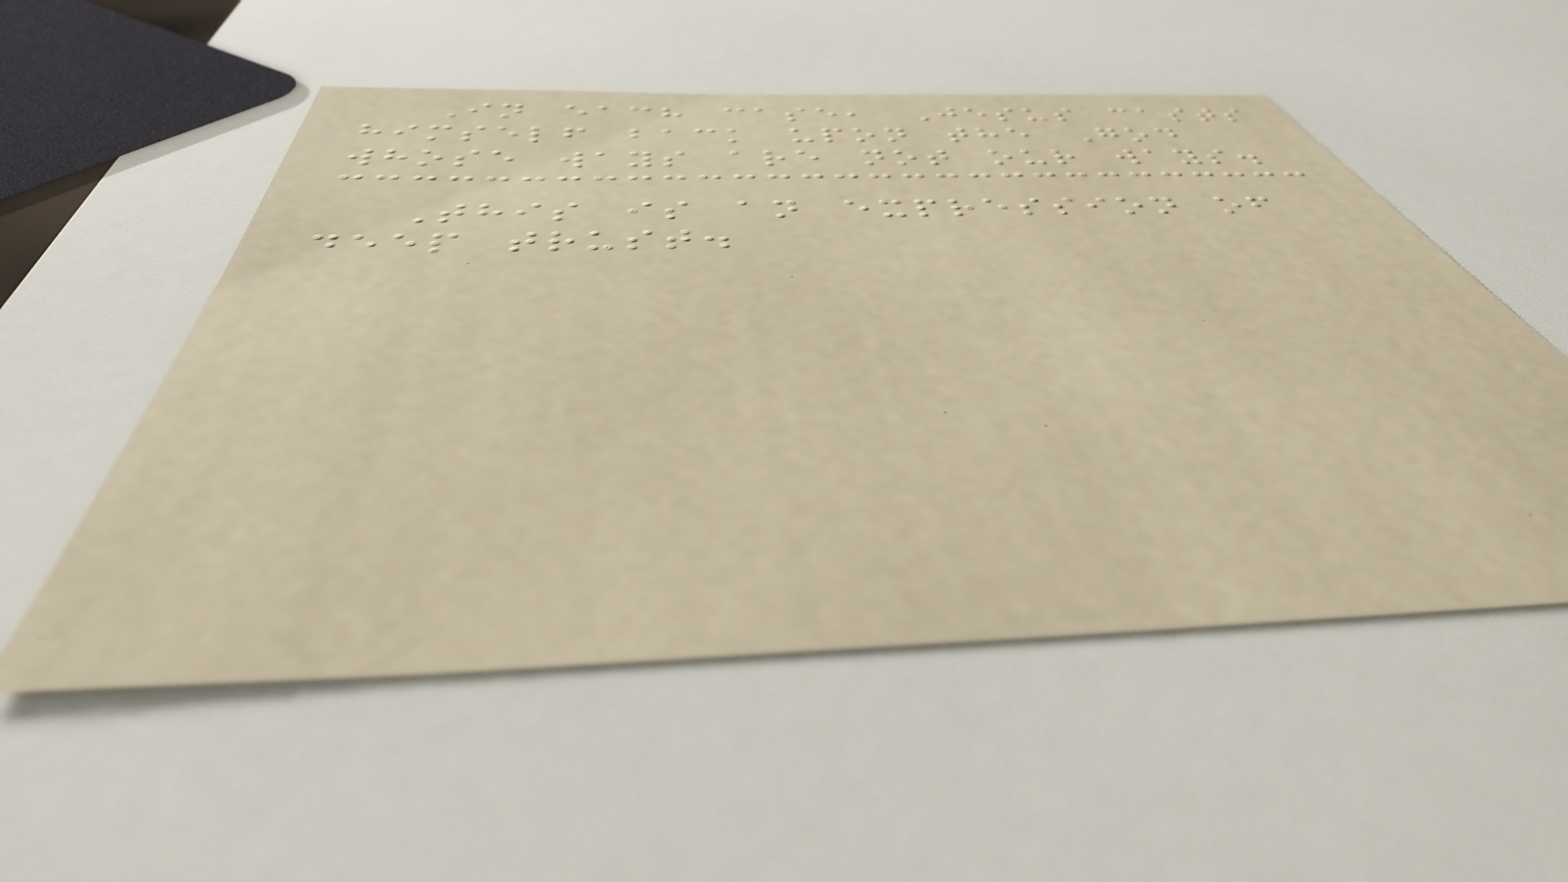In each case, Jesus casts
himself back upon the God
whose ways are not our ways.
This is an expression of
deep trust.
